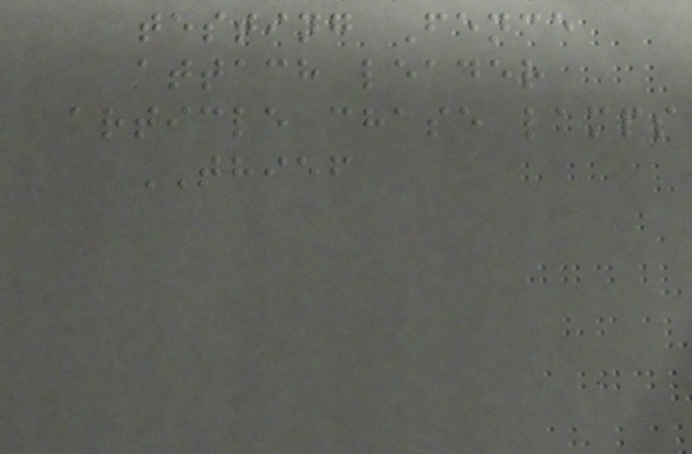testing Fence
attach leader
article chase lamps
THIEF
